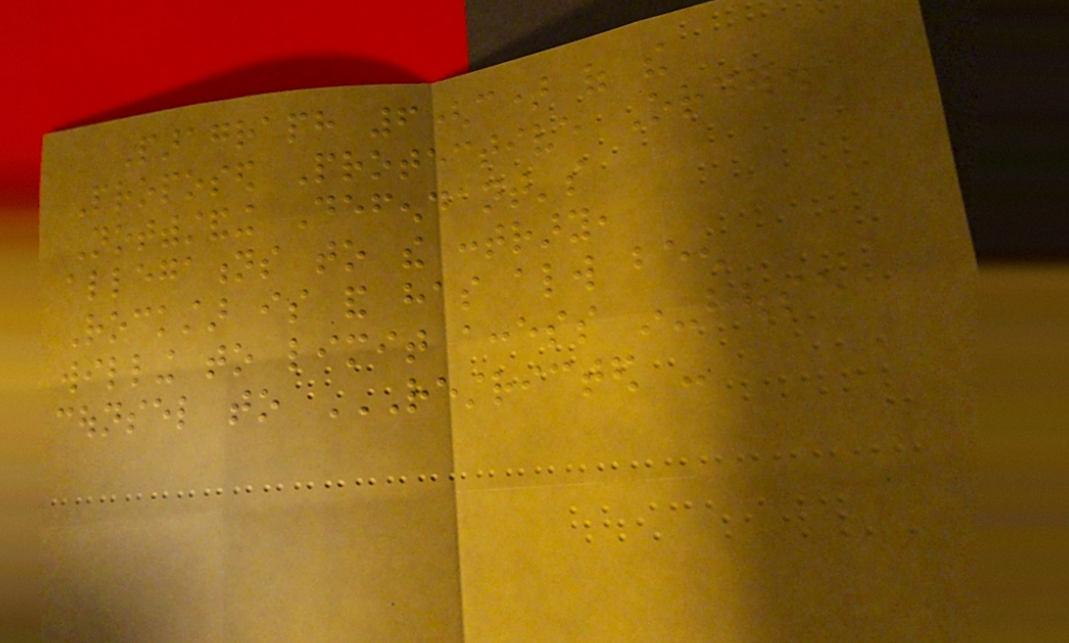Paragraph 6(c) of the
Proposed Protective Order.
Notwithstanding Defendant's
allegations to the contrary,
Rockstar is and has always been
willing to limit access in-house
counsel to RESTRICTED -
